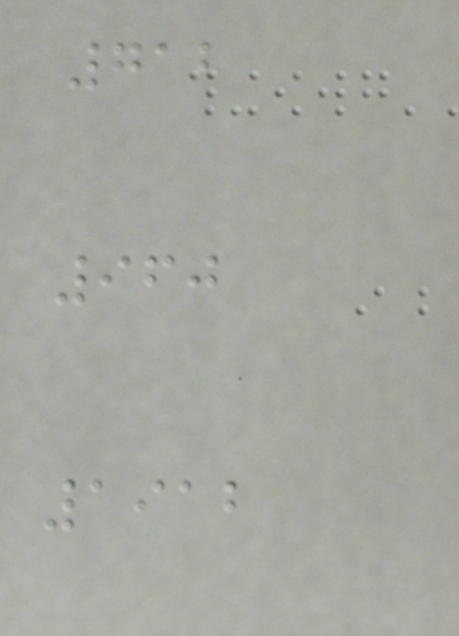712
960
1912
